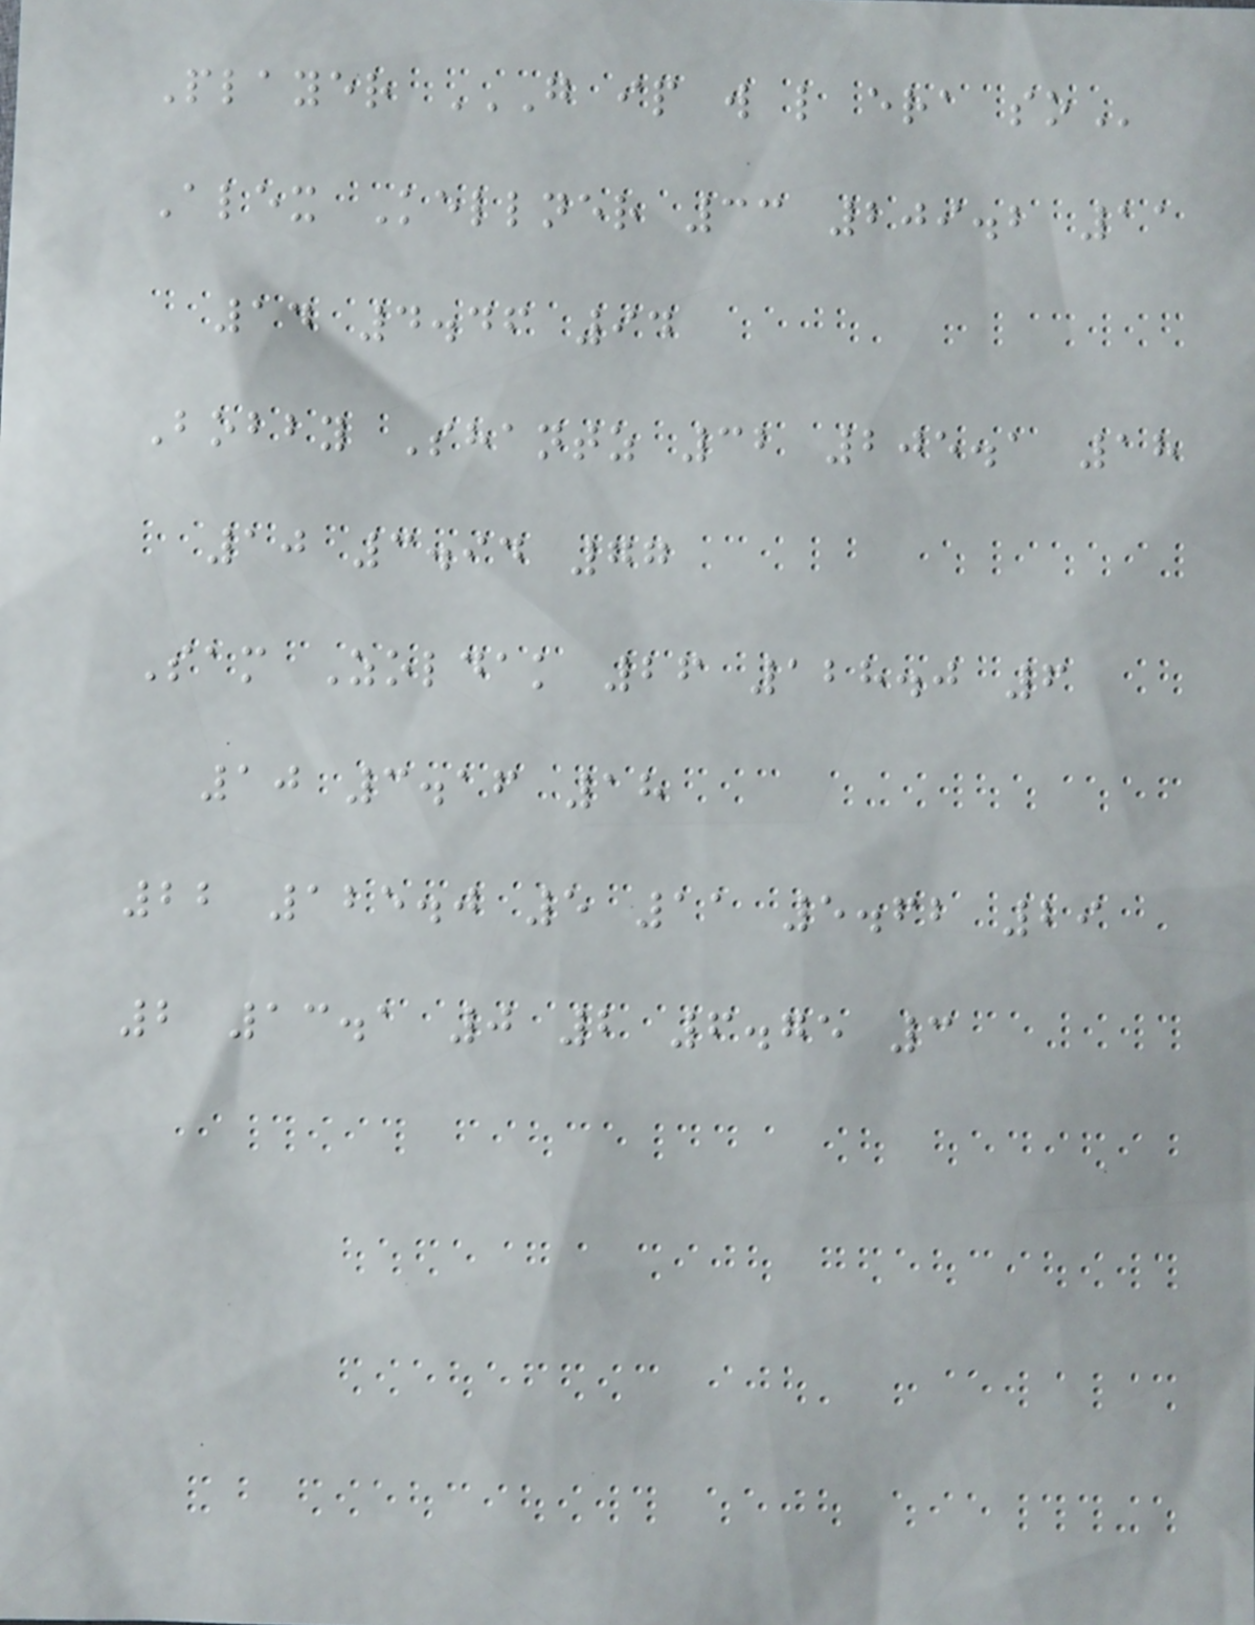Player G IP W L ERA SO
Alex Kellner 33 209.2 11
14 4.46 94
Bobby Shantz 32 205.1 18
10 3.94 77
Sam Zoldak 26 128.0 6
10 3.16 18
22 125.0 5 11 5.62 29
2 13.1 0 2 6.75 3
